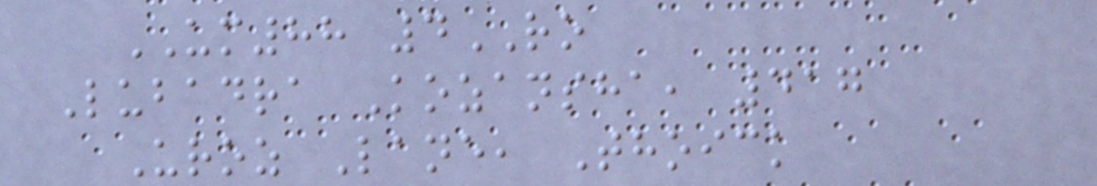UM88 4RO
Lubadra Kozansha, 417
Uroz Lane, Thoick
